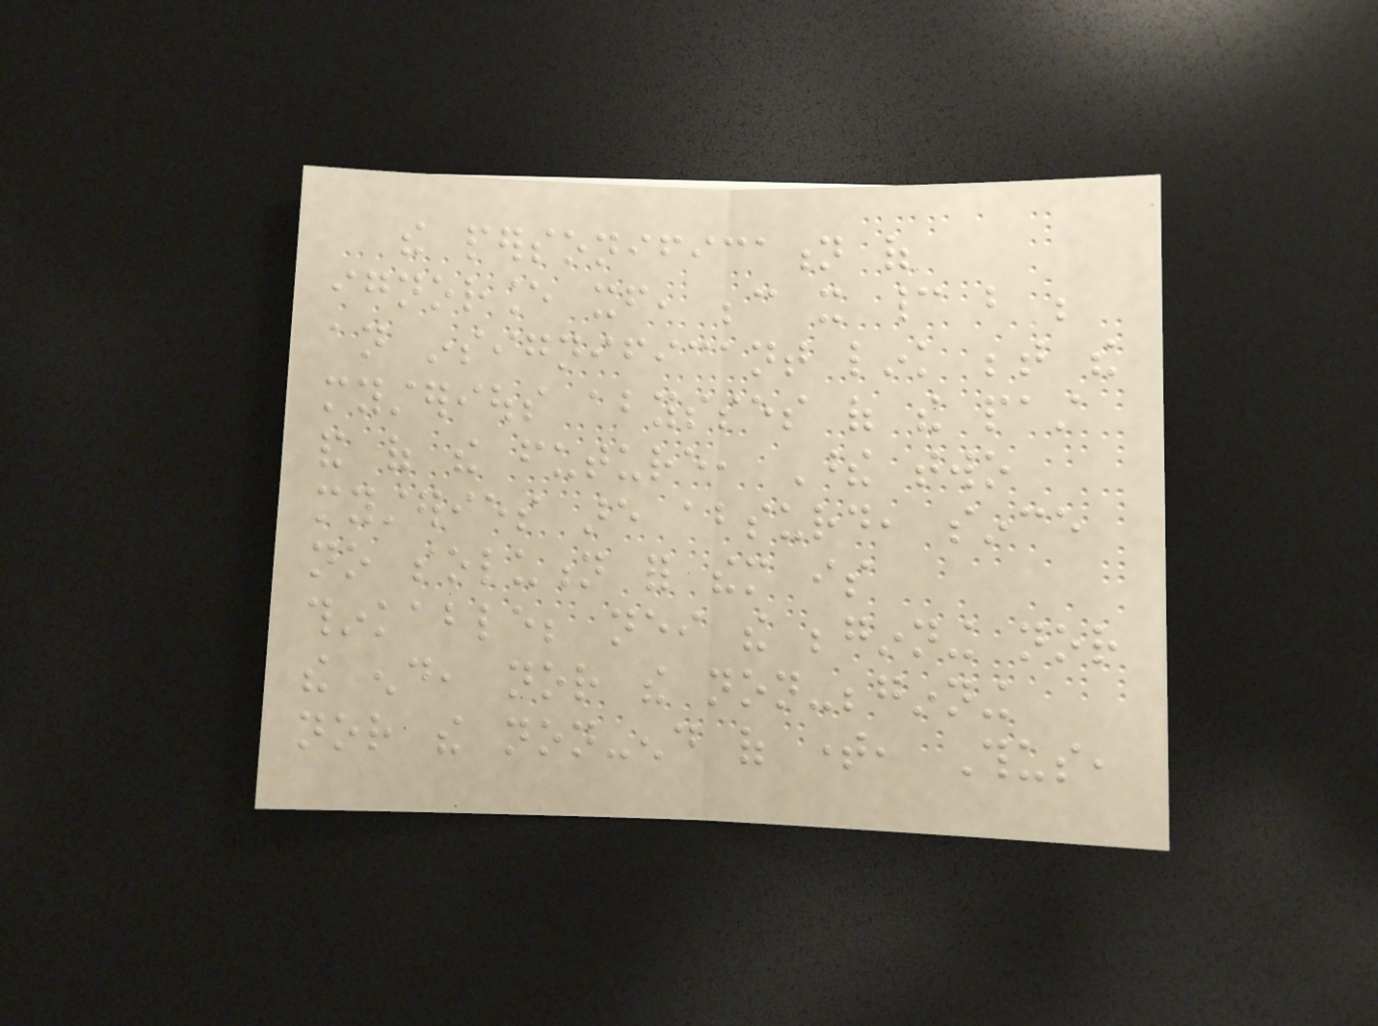the personification of
ignorance itself, because it cannot but be
an insignificant link between the
mysterious abysses of the past
and of the future, These two
mysteries are absurd, since
no solution for them is
thinkable; neither the beginning nor
the end, nor the non-beginning
nor the non-end of time, Thus,
